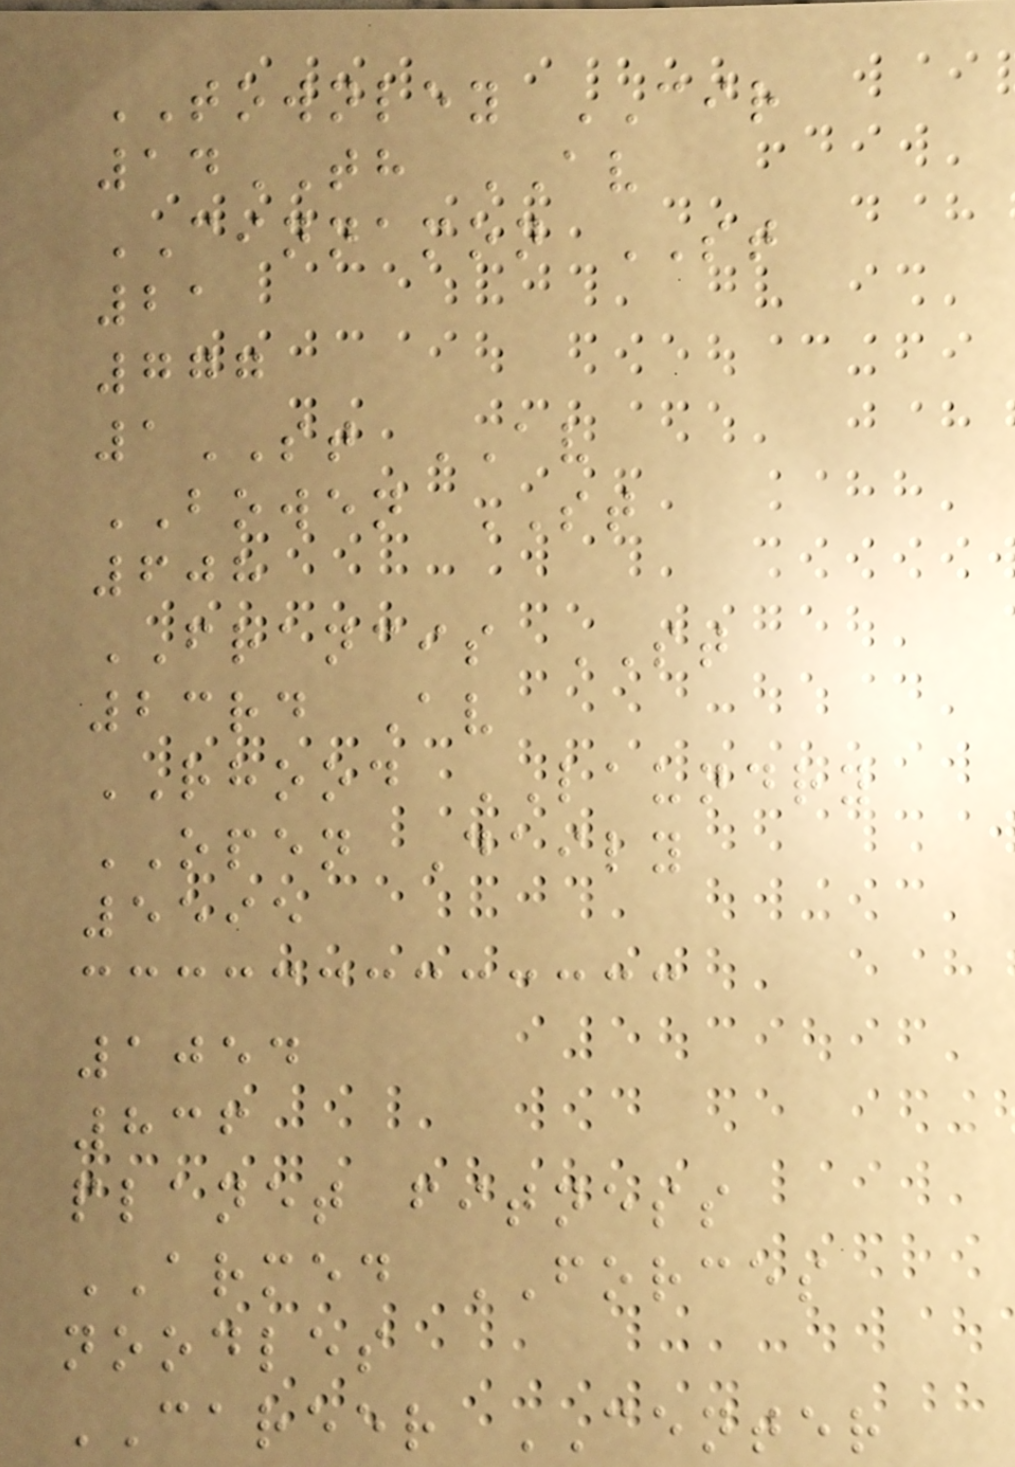TOWNLEY CIR
14TH AV
CINNAMON ST
21
777
1ST AV
BOWEN ST
608
FRANCIS ST
23rd Av
RHOOD LAUNDRY
OPEN Daily
5595
1054
836
planet fitness
ARMED FORCES
noodles
CAREER CENTER
